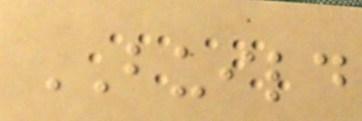BUILD
